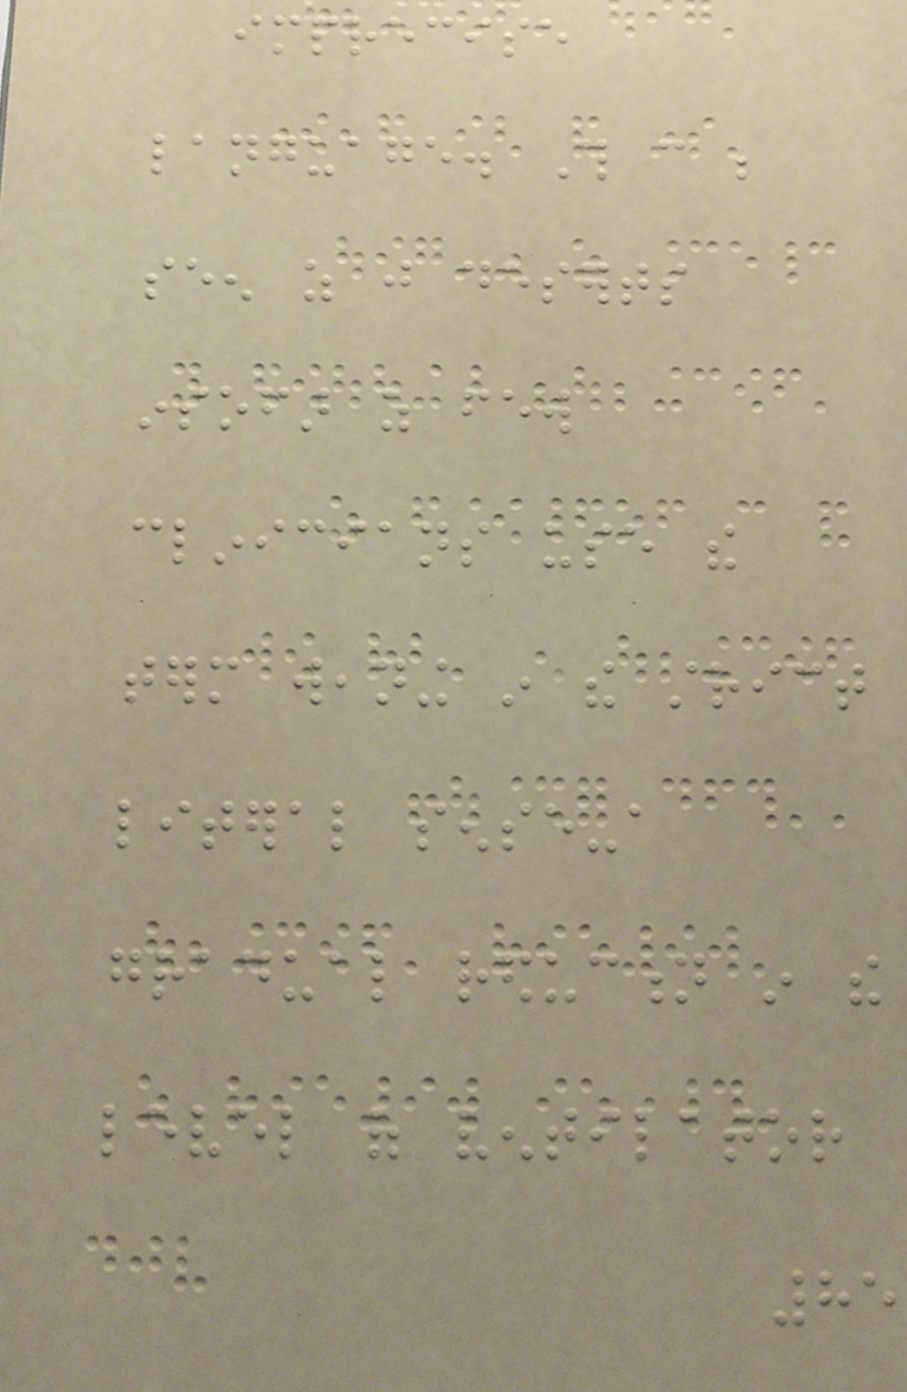imprecise
language. This can be
seen as just deserts
insofar as few
clinicians use the
term weaning in the strict
literal sense-a
gradual reduction in the
level of ventilator
85
